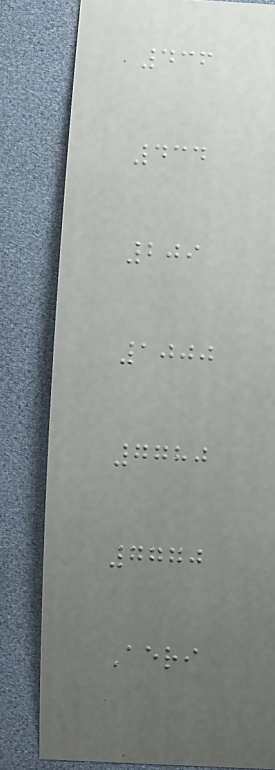436
434
209
1000
7780
7770
Aeri
